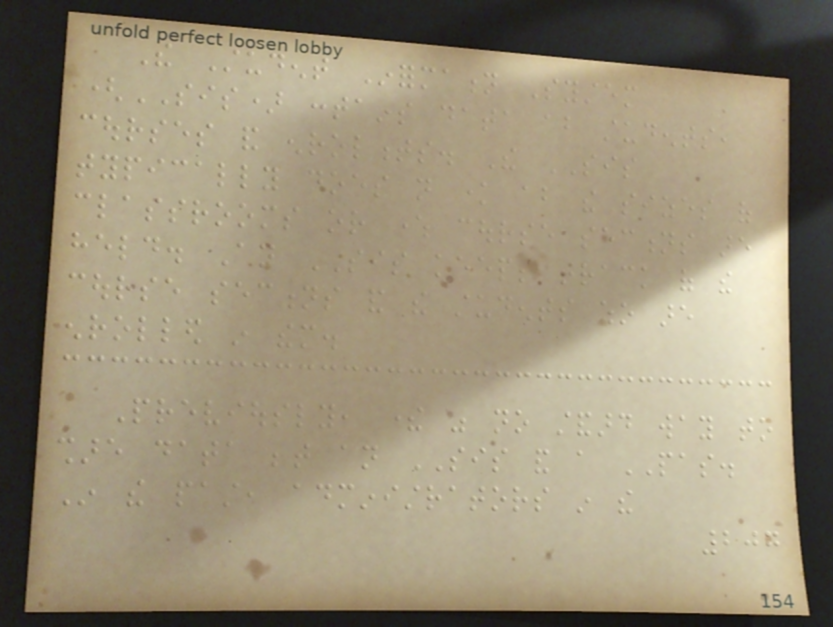The Student Information System
(SIS) contains data about students,
courses and enrolments. The SIS
typically does not know about the sizes of
classrooms or where course sections are
held. An SIS keeps track of the
course sections and the students who are
enrolled in them.
Previously, there was no standard way to
share data between an SIS and a PAS.
In the past, administrators in the
207
